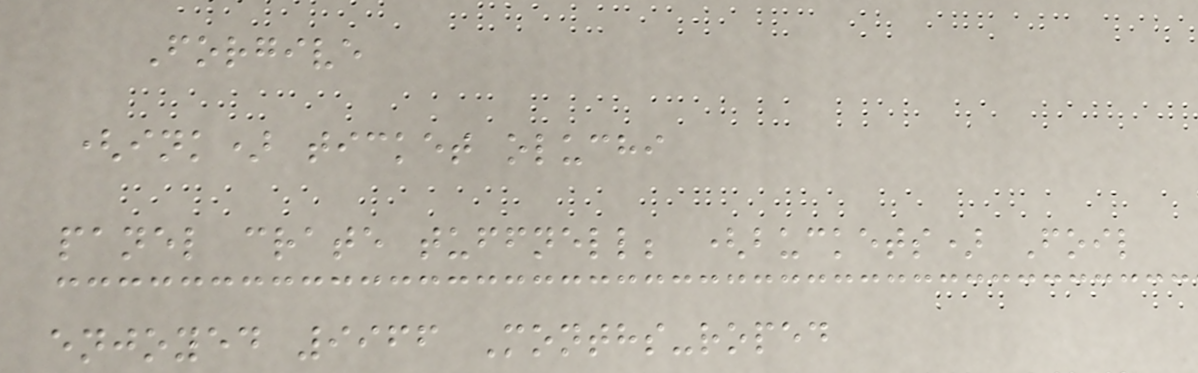Forgive
(ink) ticket oluchi
panel crate tuffnell; (buckets) Foil
enjoyed 9966 Months-roped
